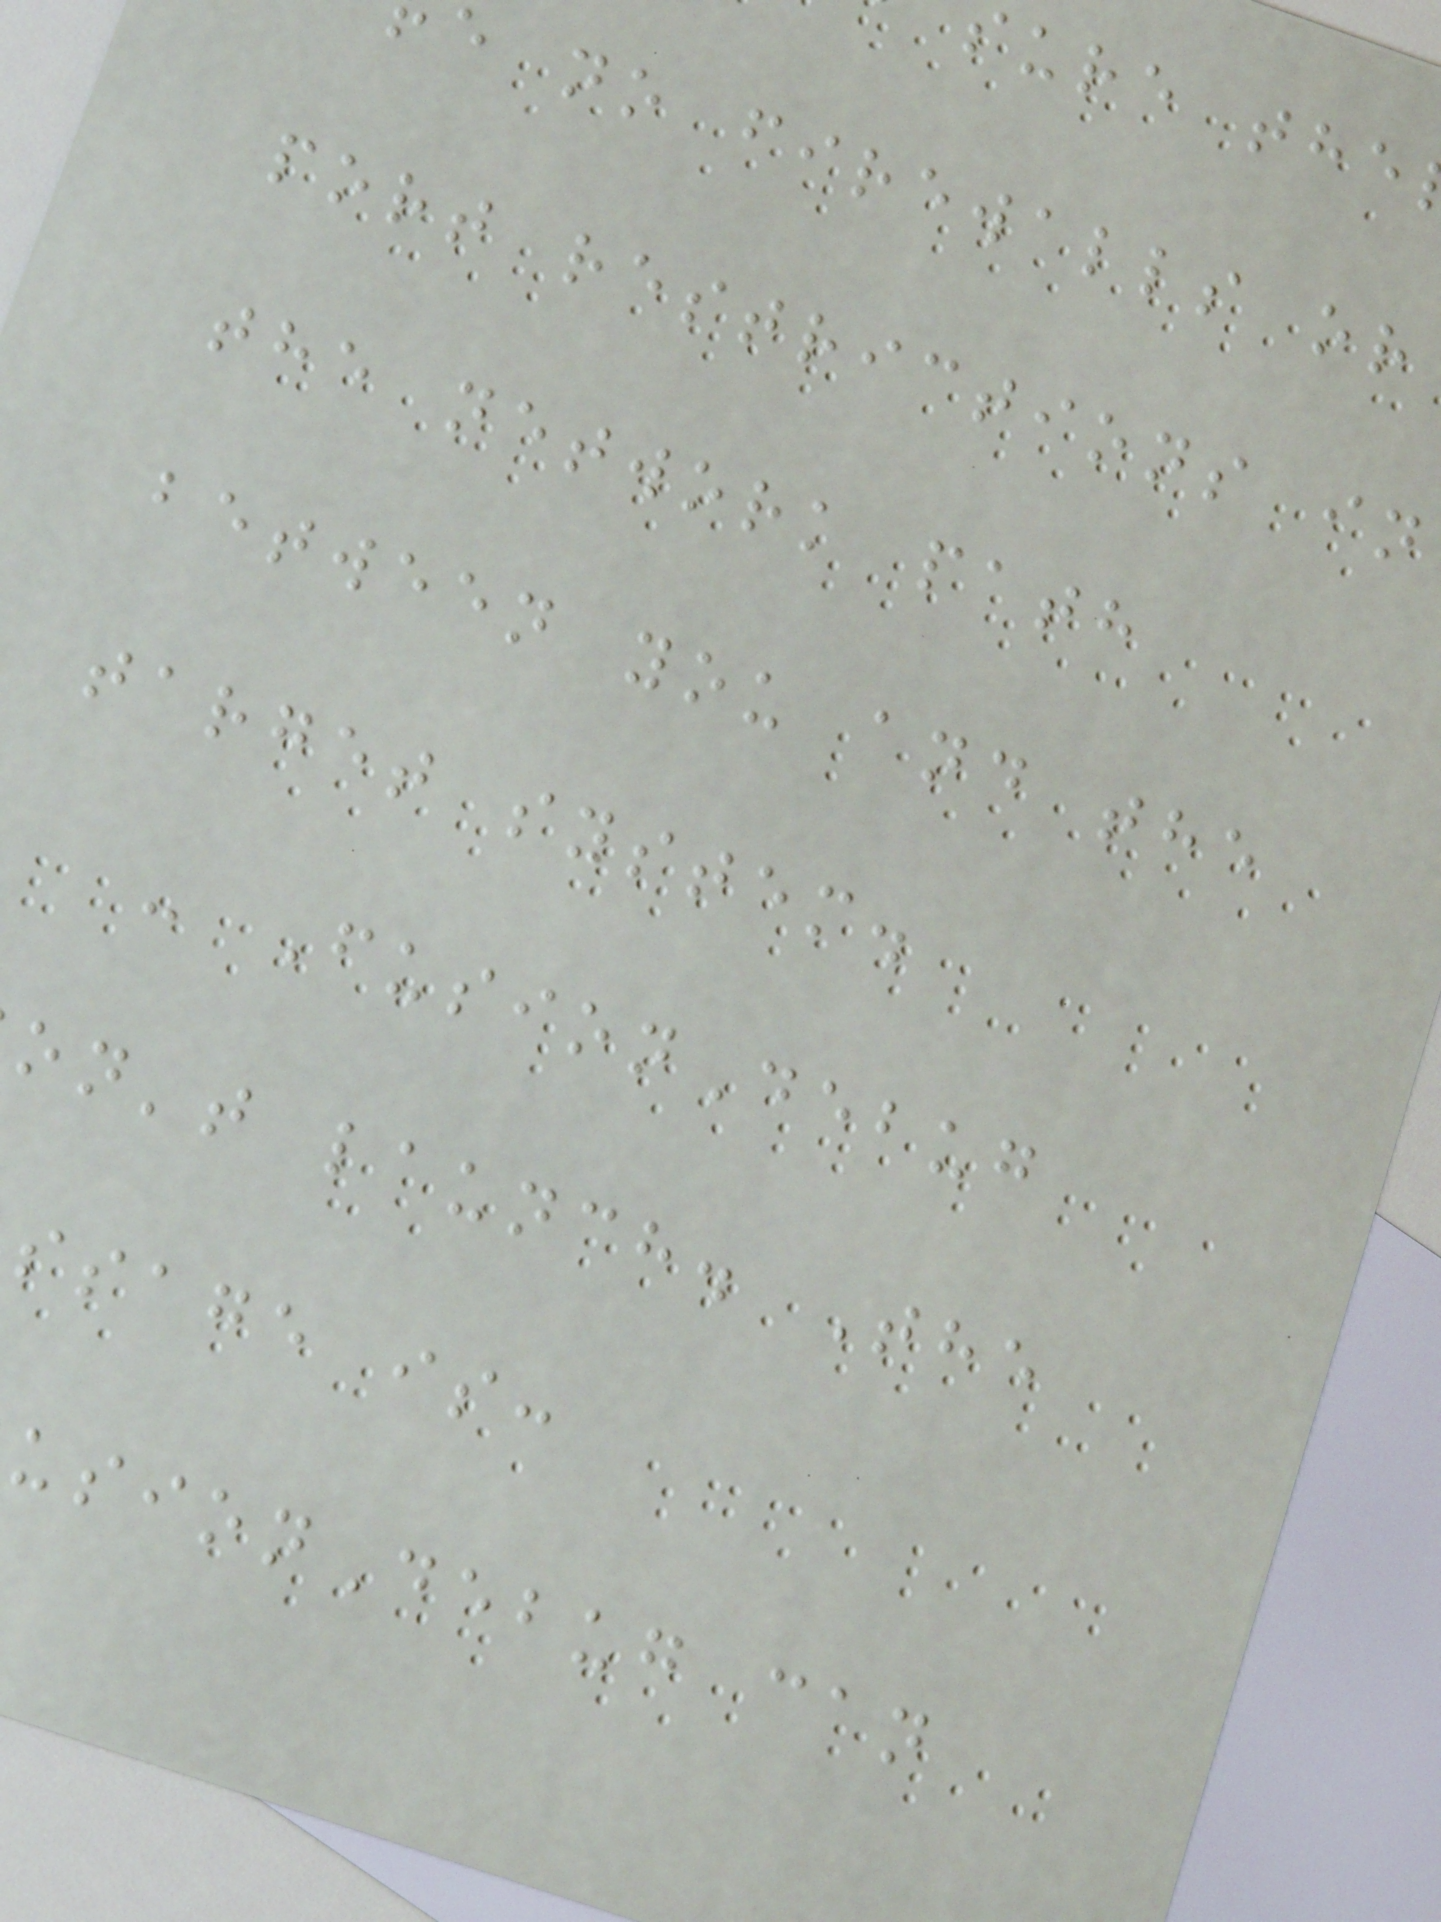sure the
e no firewalls or
port restrictions in
the network path
between you and the
target system.
- FusionDebug
on't launch. The
ssage is:
usionDebug can
